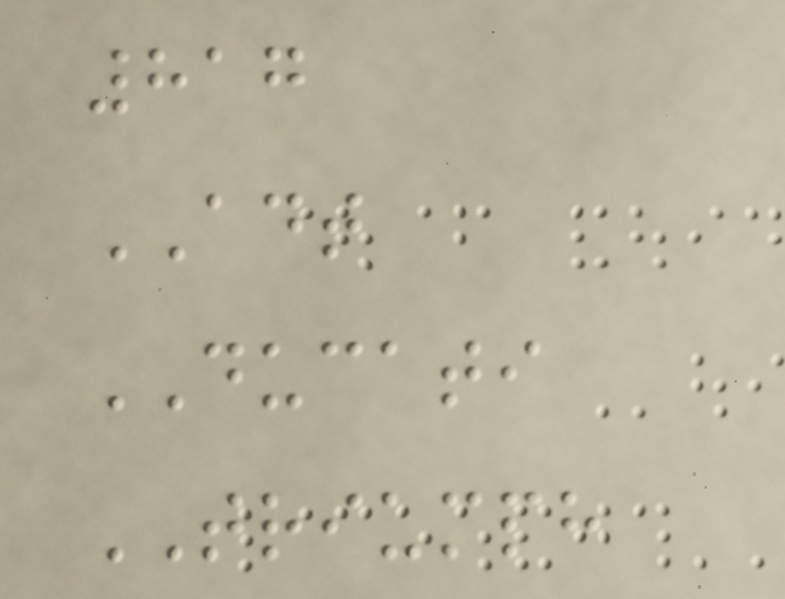817
ADT
DUCATI
TRIUMPH
